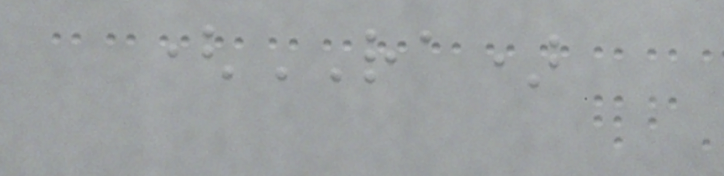(RA)
